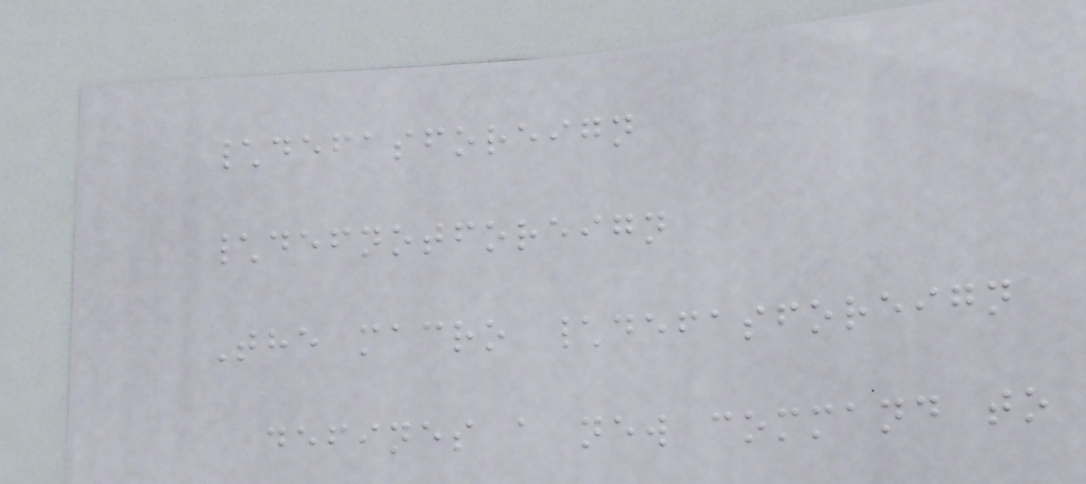\defasforeign
\defnotforeign
The macro \defasforeign
defines a new command to
